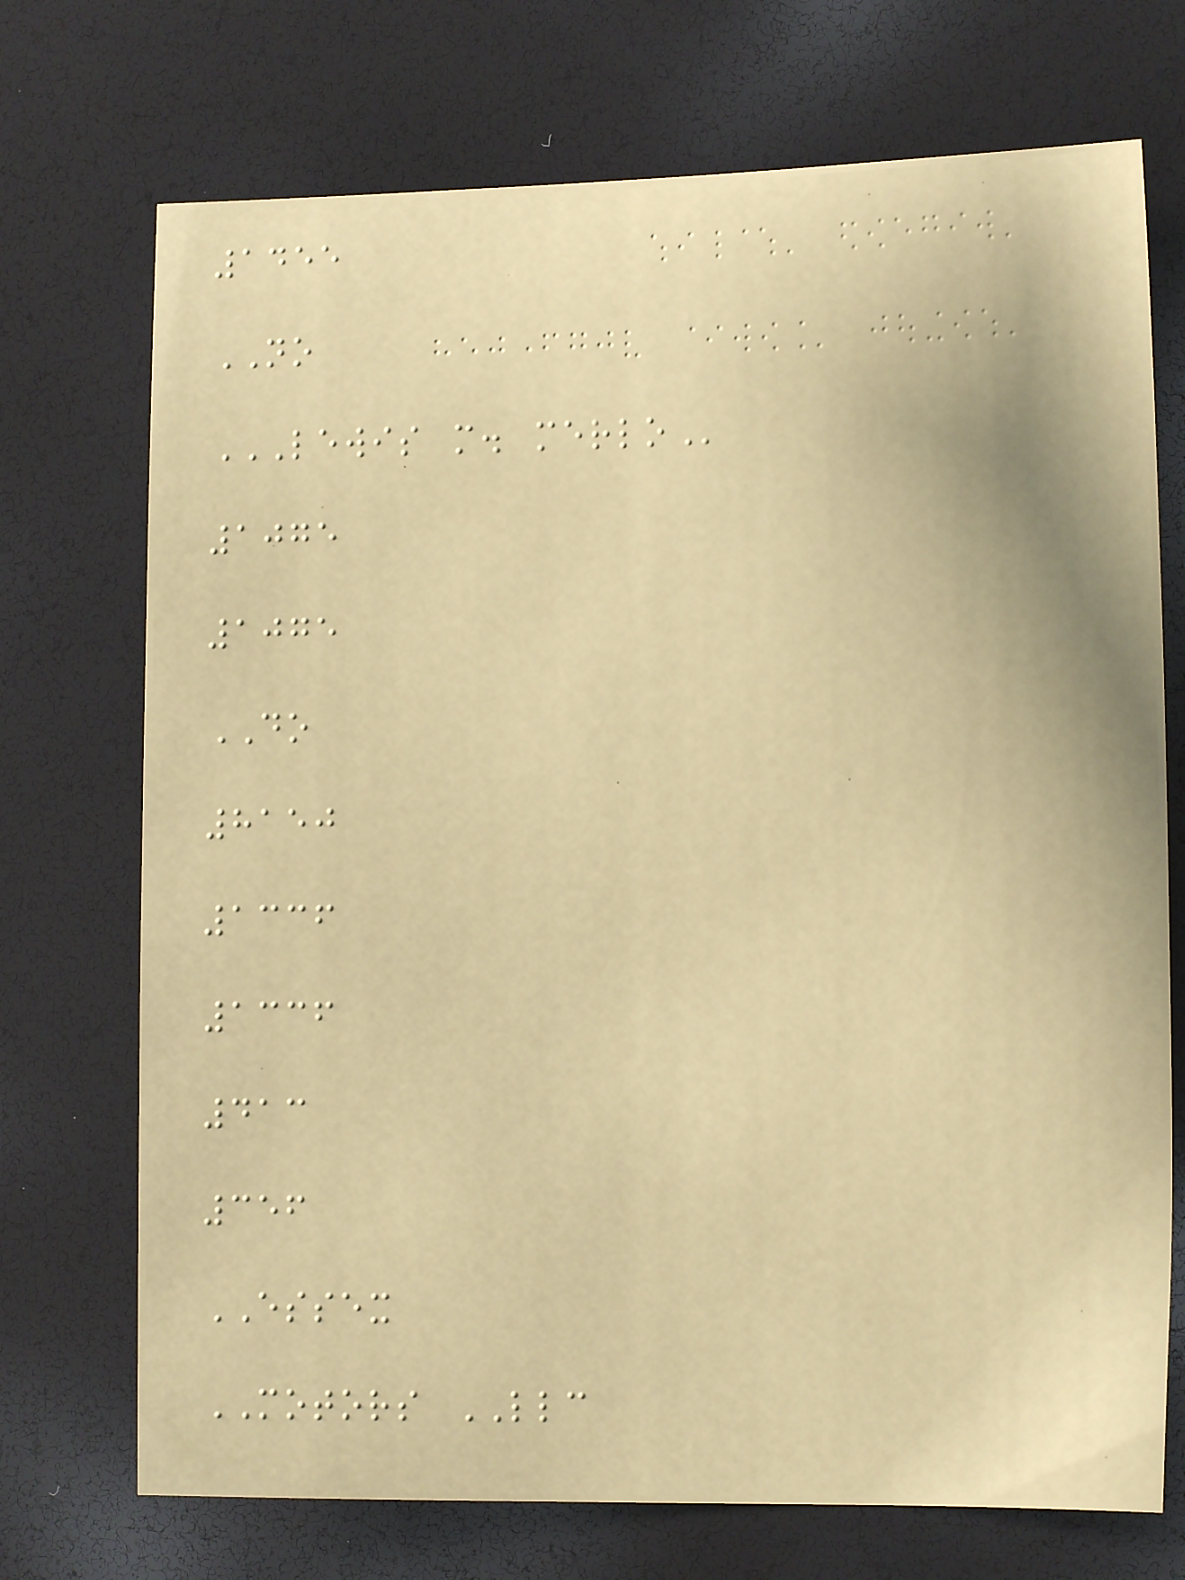1455
NO
LEWIS M. MERLO
1075
1075
DO
8150
1336
1336
413
356
ESSEX
MOTORS LLC
